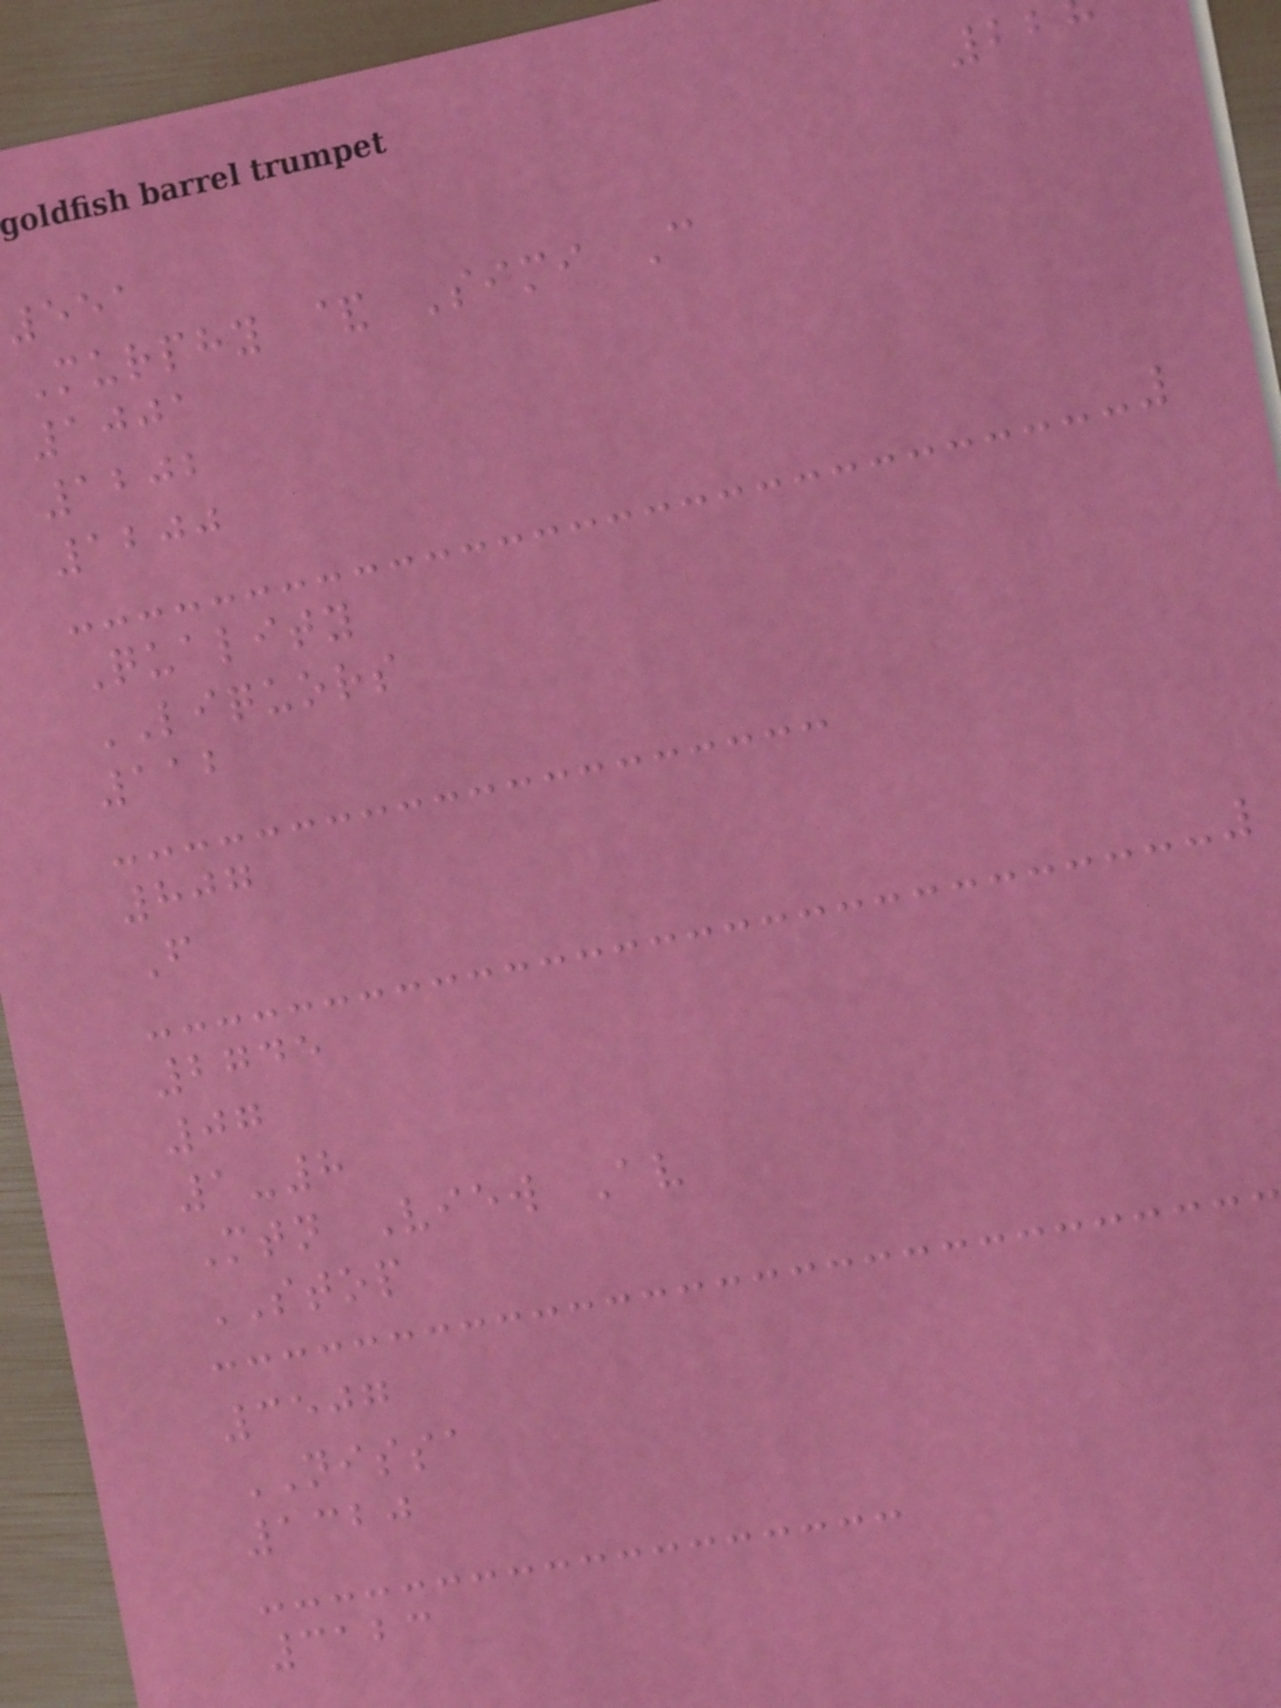551
Murphy & Simi C
1001
1202
1200
Quality
LIQUORS
112
807
F
2745
07
1-8
Mtn View Av
STOP
3507
NISSA
1320
3123
